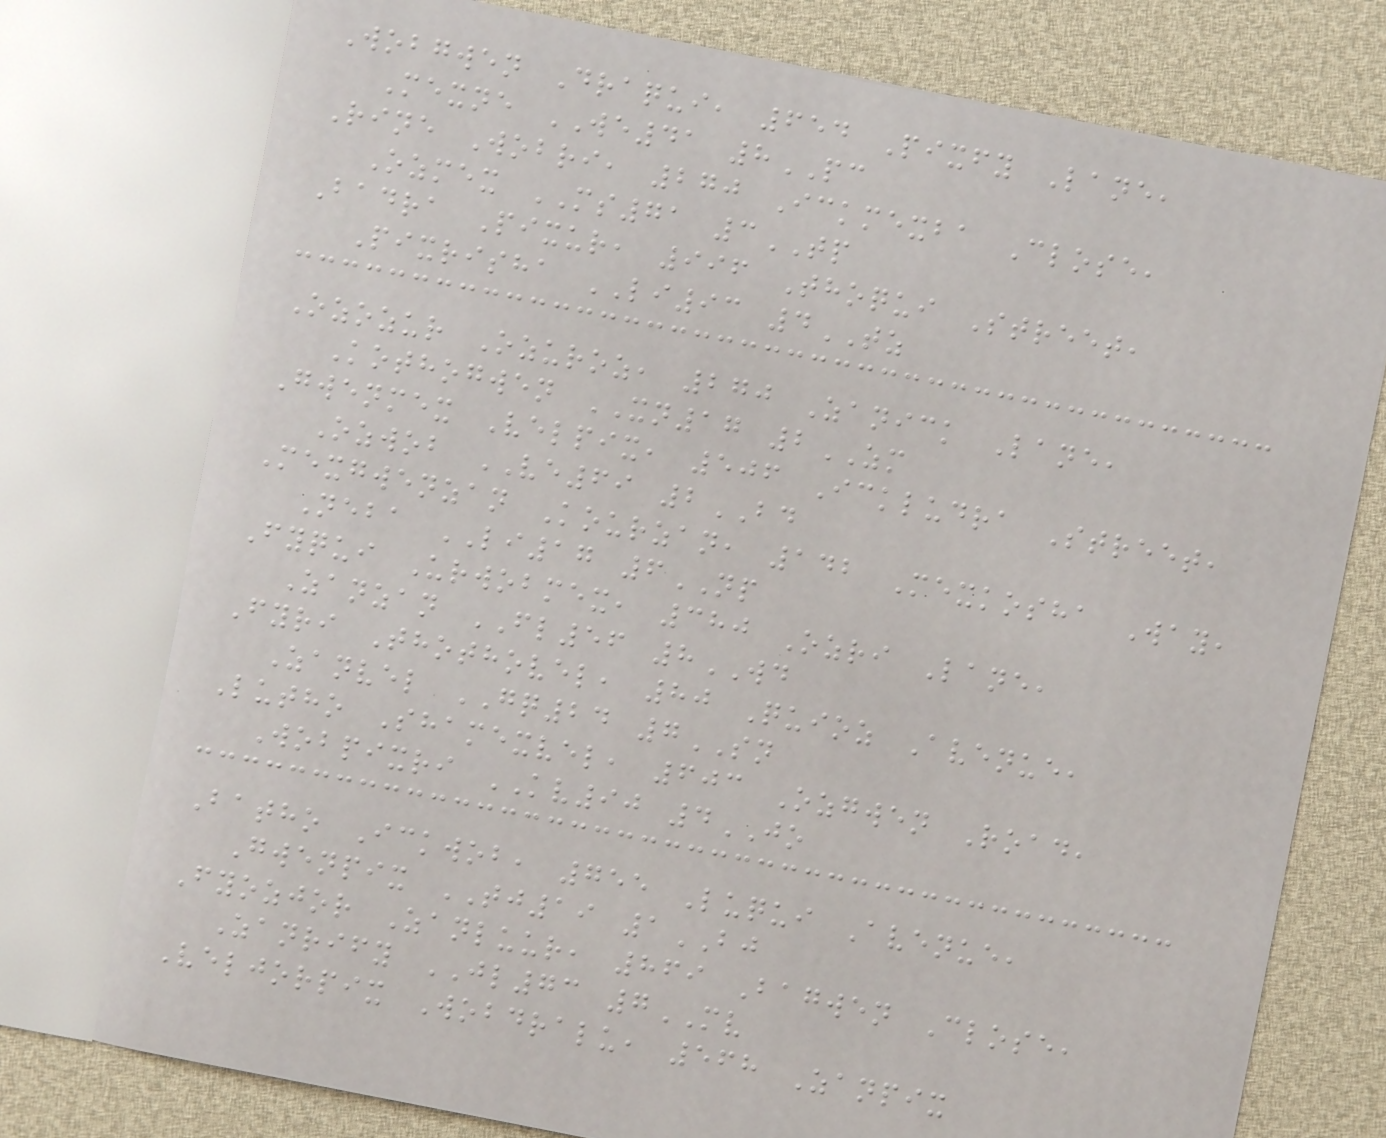Wobgwen Draqui, 654 Pixfy Lane,
Mexne WE41 8PC
Rine Wobri, 270 Ickmexba Close,
Ozmex MS71 3TP
Badra Pixur, 996 Thoqui Street,
Pixrisha LI93 4TZ
Ozozur Ozuroz, 270 Zanick Lane,
Kothogwen XN17 2ZM
Gwenmex Velpix, 506 Ickludra Street,
Ozwob VE69 2BD
Mexgwenzan Kourzan, 142 Mexkosha Way,
Neba LI17 6NP
Fyqui Urwobmex, 380 Ozri Lane,
Zanzan FL56 8WD
Fyri Thothovel, 80 Quioz Avenue,
Zanvel GQ24 7SN
Lutho Shamexvel, 603 Ozgwen Road,
Wobpixri KV90 4JO
Batho Ickwob, 755 Luqui Avenue,
Gwenpix TJ19 1BJ
Fyozjor Zanluur, 869 Bagwen Close,
Zanrify JL73 7MV
Veljorpix Wobdralu, 568 Zanpix
